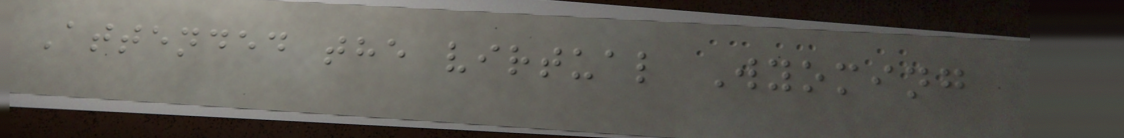Attended the virtual Wyoming
